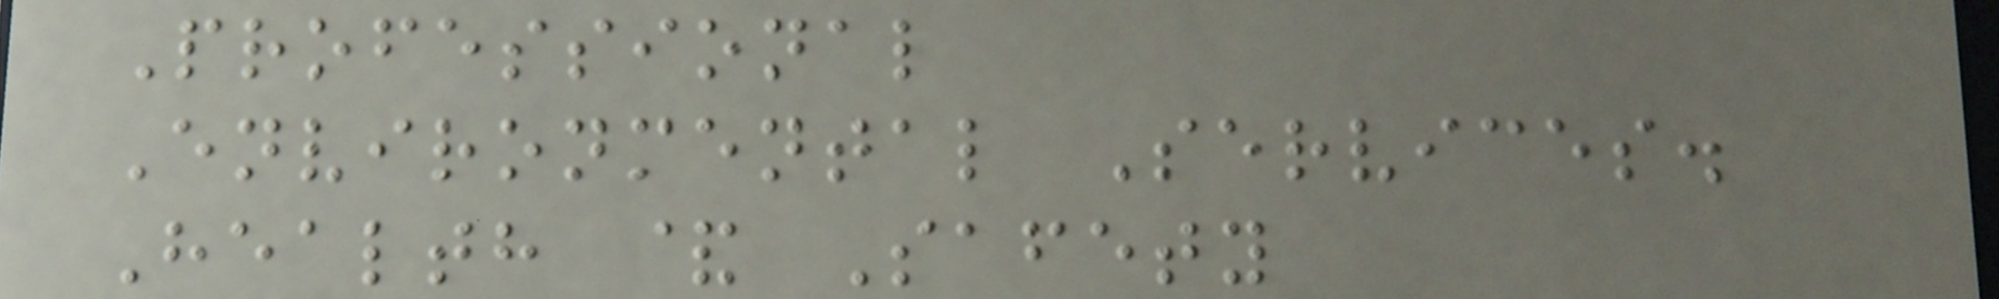Professional
Environmental Services.
Health & Safety
